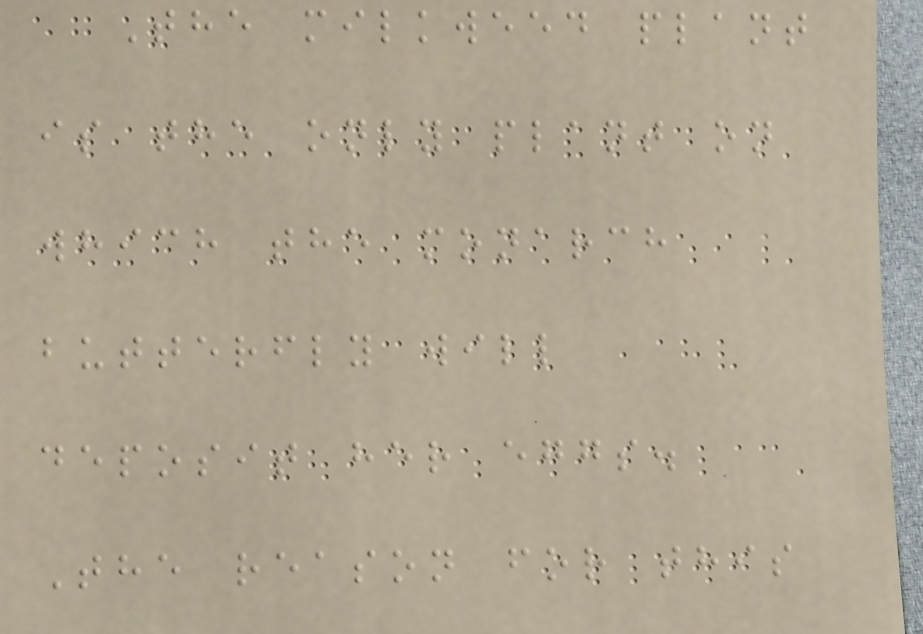The milkweed plant
is the only plant on
which the monarch
butterfly will
deposit her eggs.
The reason for this
